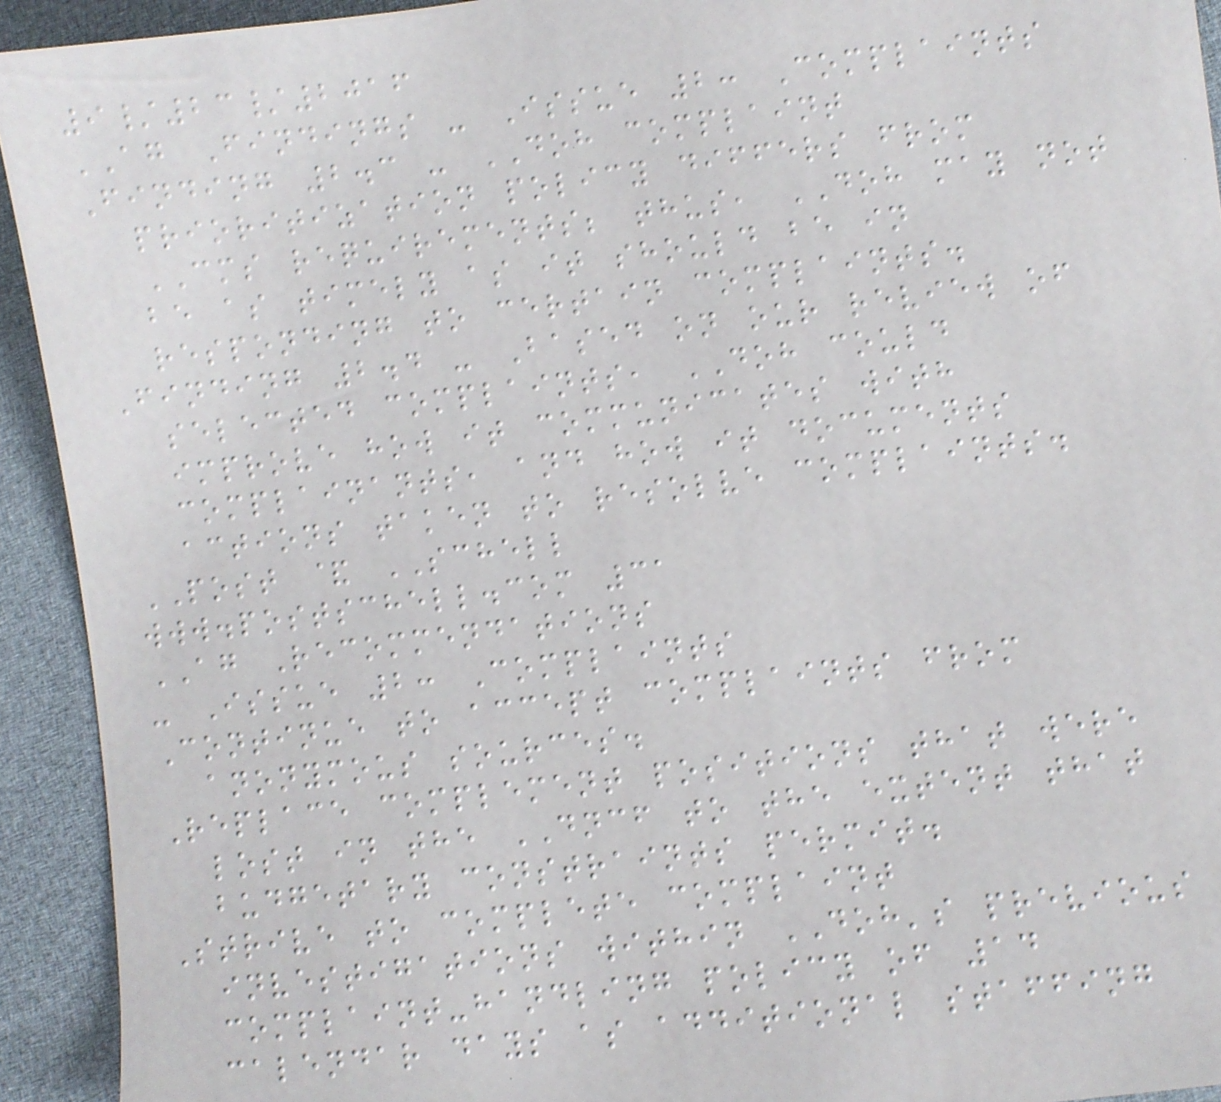9/23/2016
AG Findings - Issue 2: Complaints
Finding 2.3 - DOH complaint
prioritization policy differs from
CMS requirements; thus, DOH may not
be as timely as it should be in
responding to certain complaints.
Finding 2.4 - Based on our review of
selected complaints, DOH could
improve how it communicates with
complainants, and how it documents
actions taken to resolve complaints.
POST & SCHELL
www.postschell.com 31
AG Recommendations
- Issue 2: Complaints
Continue to accept complaints from
anonymous sources.
Replace complement positions that were
lost in the DNCF to the extent that
budgetary constraints permit.
Strive to complete complaint
investigations within DOH's previous
complaint-handling policy of 14
calendar days as additional staffing
